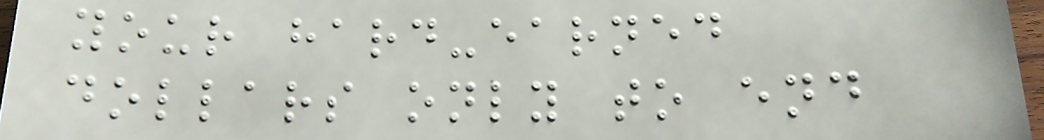your hard-earned
dollars only to end
